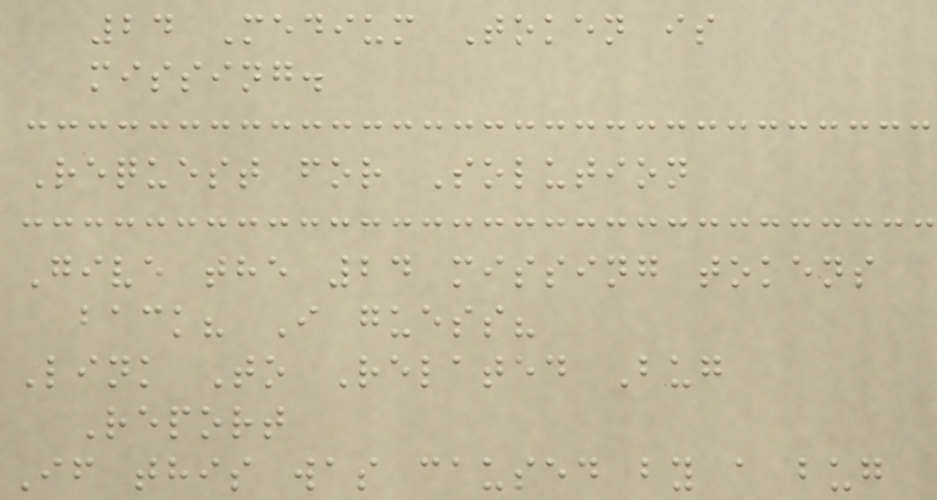24 Medium Token is
missing.
Request for Solution
Give the 24 missing tokens
back? I guess?
Link To Related Bug
Report
If this was caused by a bug
